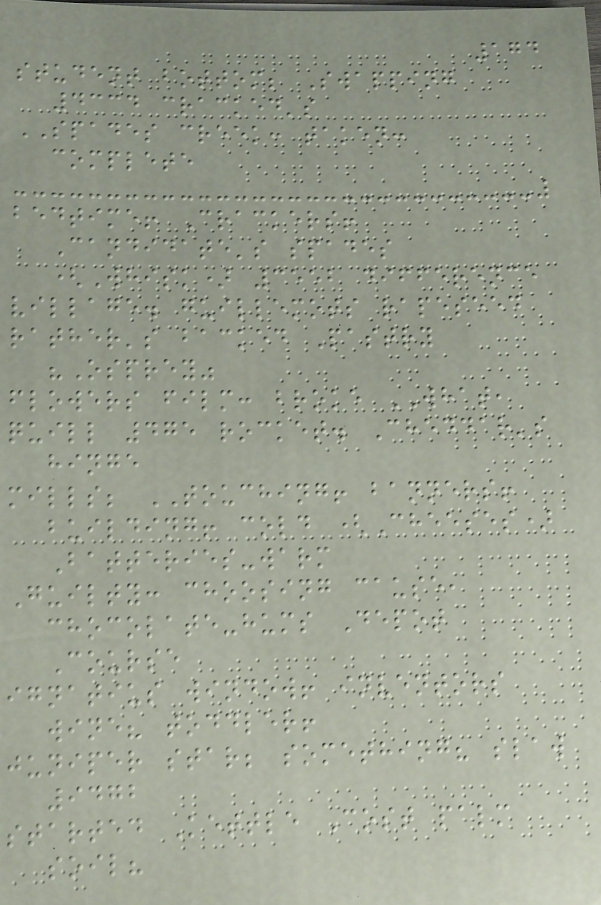174
student bottom; Swapping
4334 cracked's
SPADES creek: taken:
complete
bedtime! Crackers!
Candidate's spades
(Whisk) 3552 difference
village. guillemots rapeseed
rather's backed Pastry
"Osprey"
flowers film: broke WHAT,
quill 475 rocket. Cheddar's
hinge
mills; TOUCHING! banners!
building! cold (Cheeses)
Batteries-warm
Guilty: choosing cause,
chocolate-hums Depot
Course
ignatius window! inventors
wine? toddler!
juniper star; something? slaw
9472
started Kettle Cost palm
soil?
